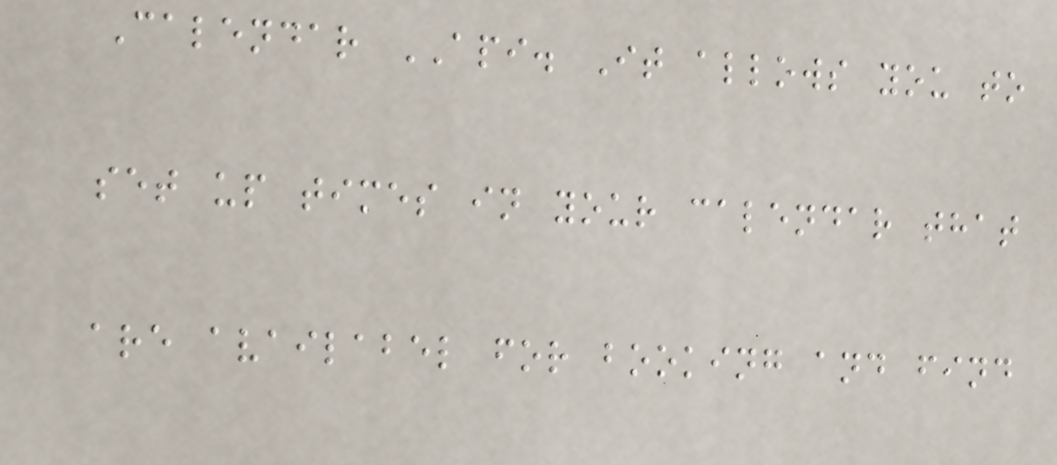Calendar API. It allows you to
set up times in your calendar that
are availabel for booking and find
